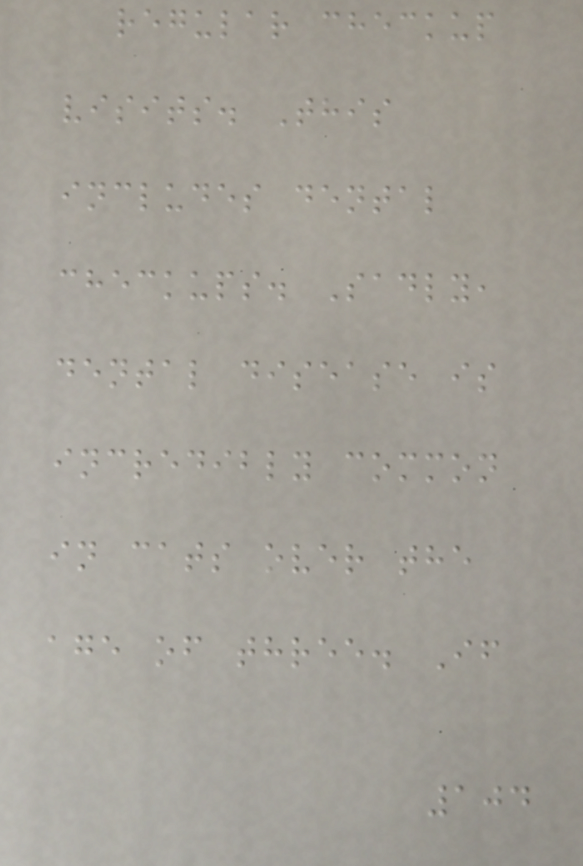regular checkup
visits. This
includes dental
checkups. Sadly,
dental disease is
incredibly common
in cats over the
age of three. If
104
